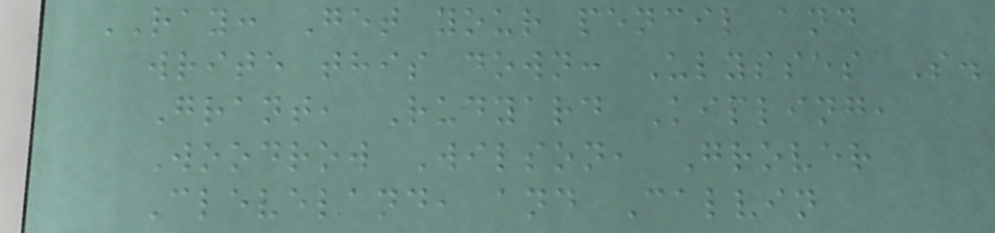RAY: Get your pencil and
write this down: Ulysses S.
Grant, Rudyard Kipling,
Woodrow Wilson, Grover
Cleveland, and Calvin
